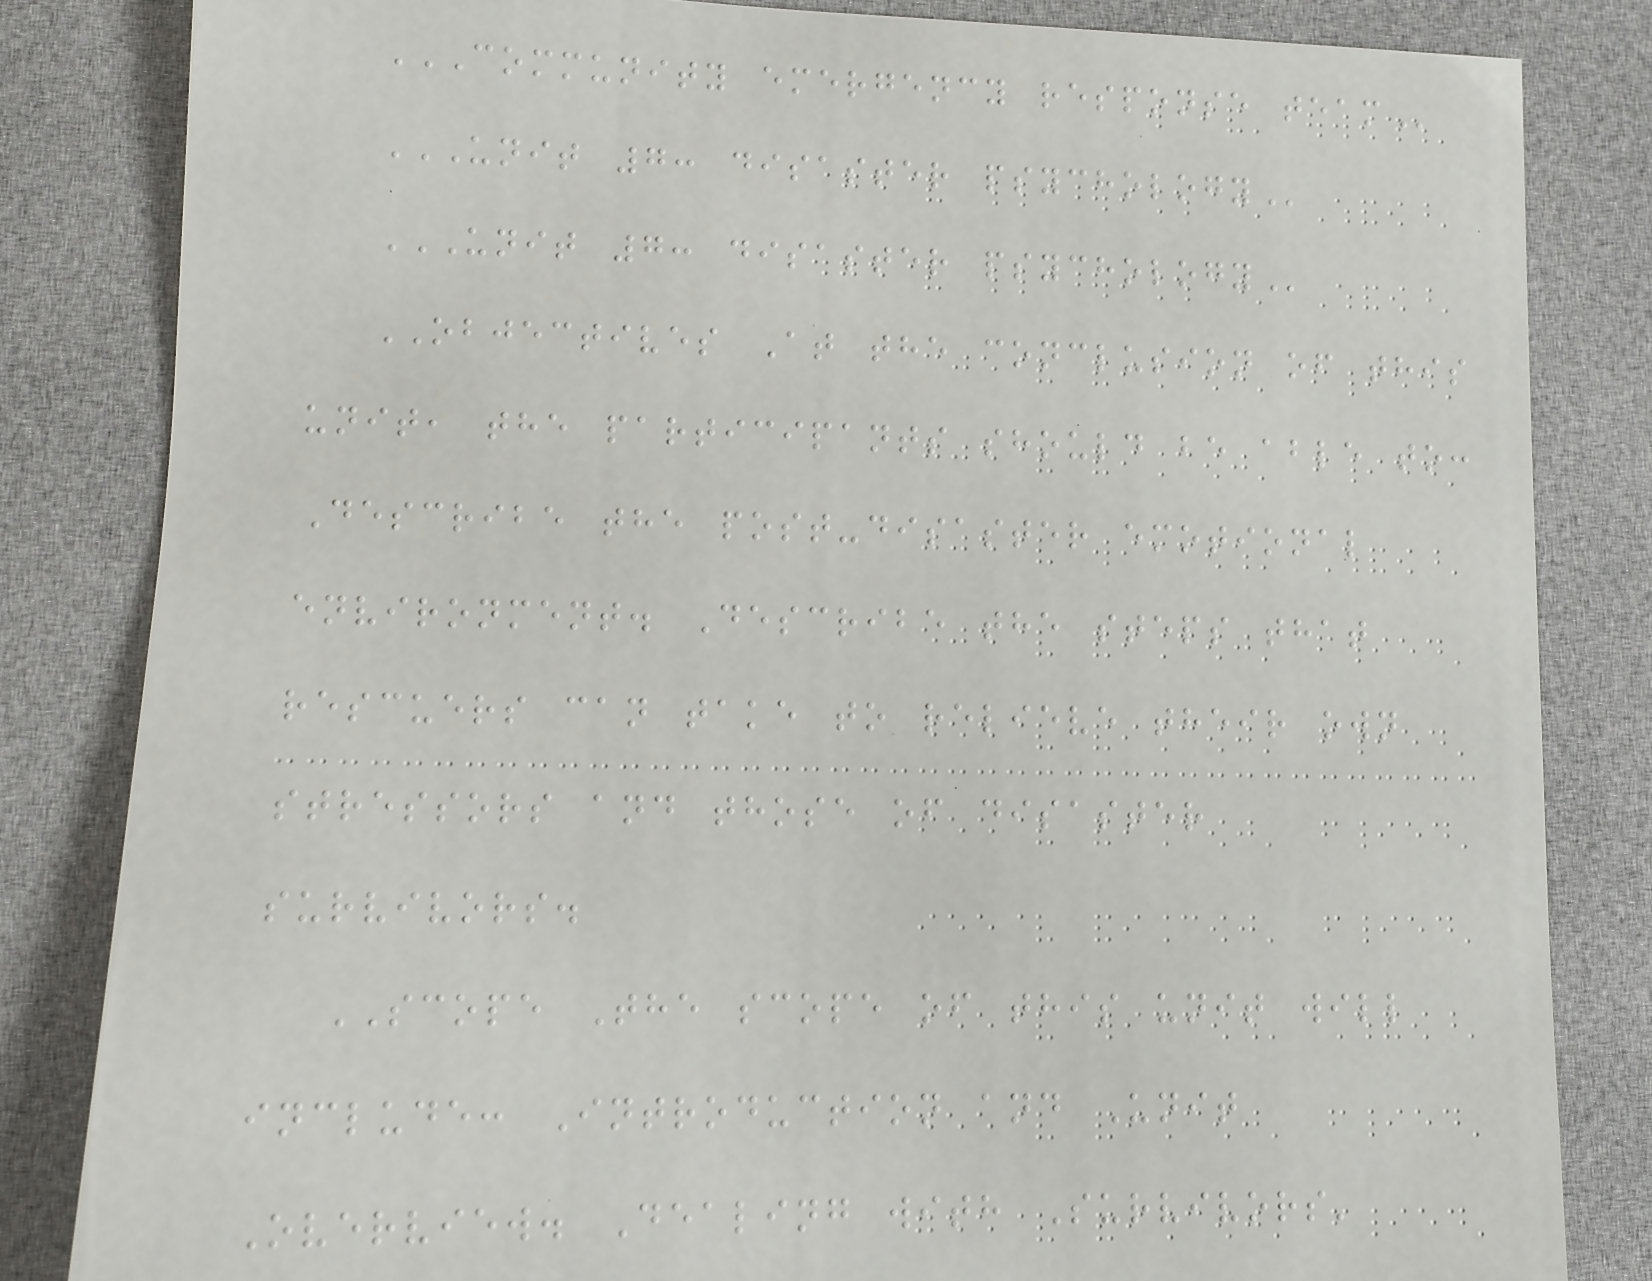COMMUNITY EMERGENCY RESPONSE TEAM
UNIT 7: DISASTER PSYCHOLOGY
UNIT 7: DISASTER PSYCHOLOGY
OBJECTIVES At the conclusion of this
unit, the participants should be able to:
Describe the post-disaster emotional
environment. Describe the steps that
rescuers can take to relieve their own
stressors and those of disaster
survivors.
SCOPE The scope of this unit will
include: Introduction and Unit
Overview. Dealing with Survivors'
